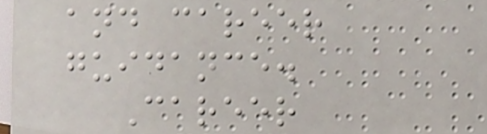and career
guidance.
Career
